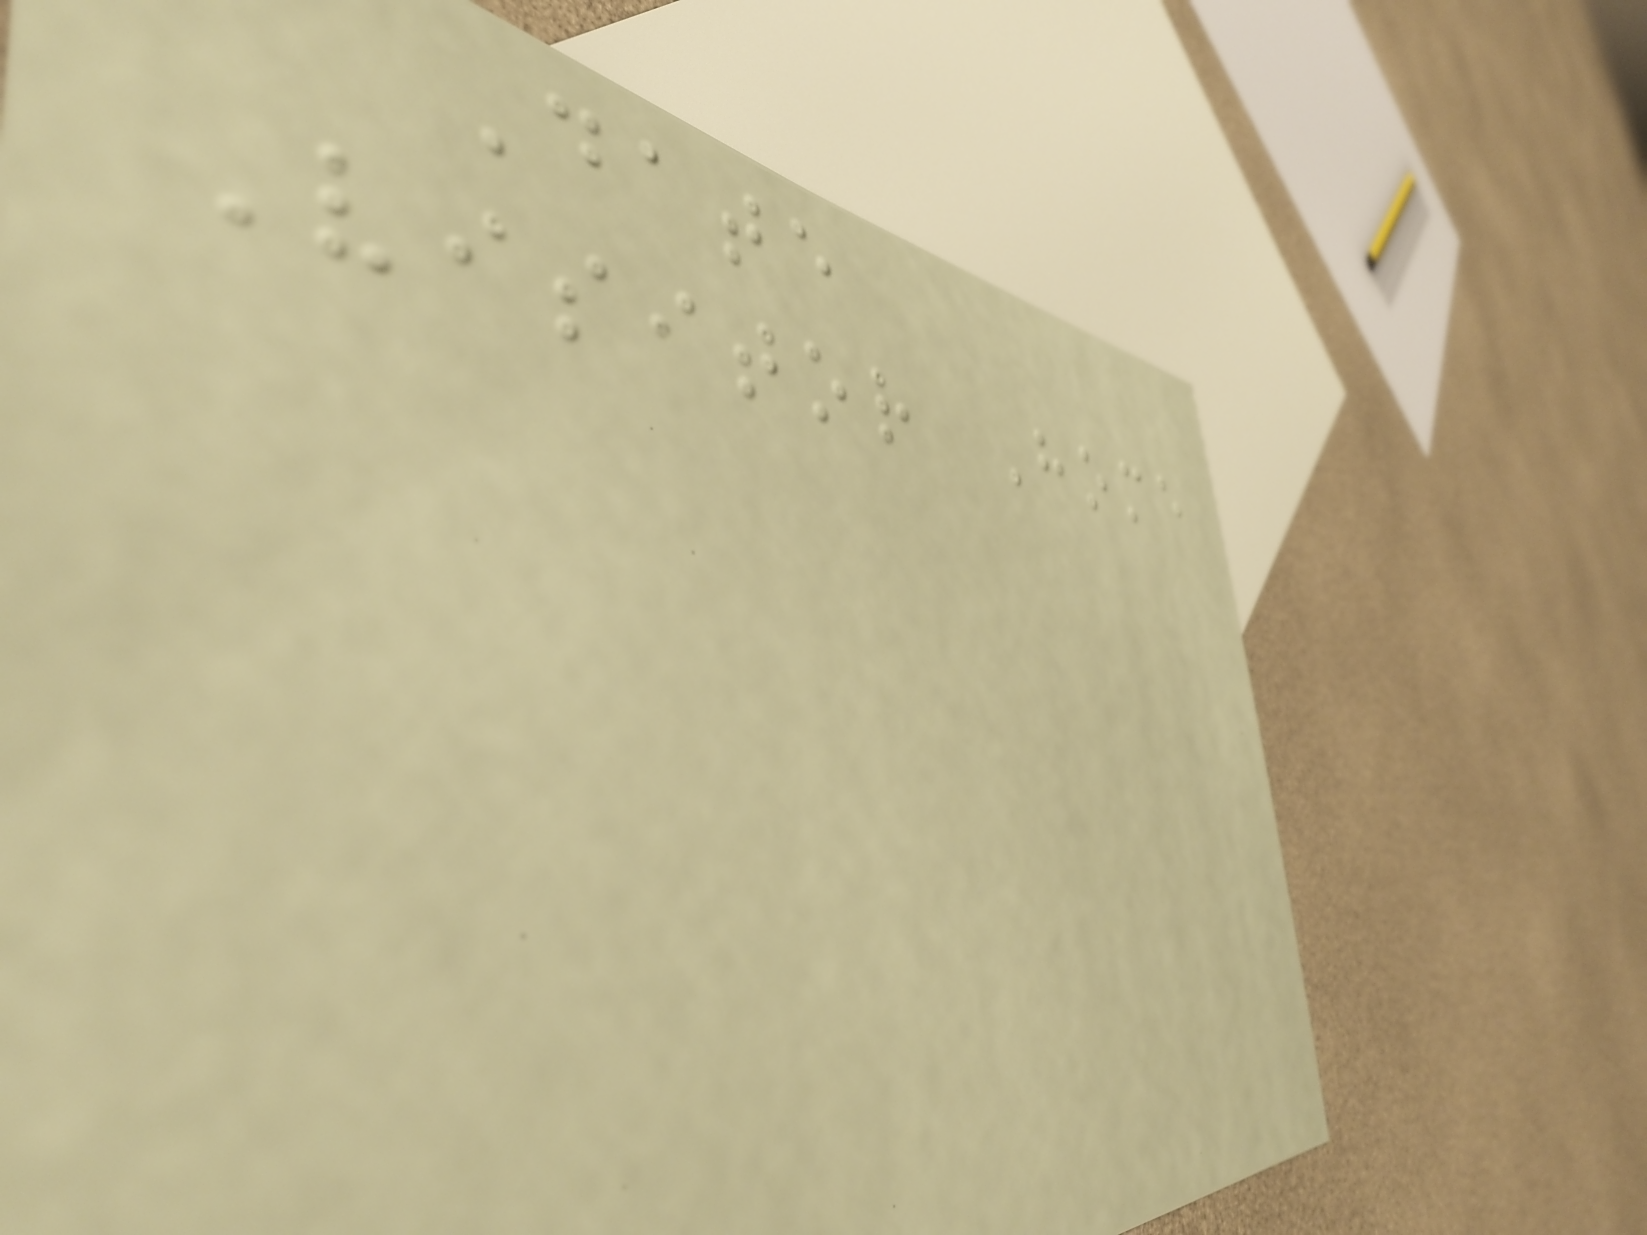Date
Visitor Home
